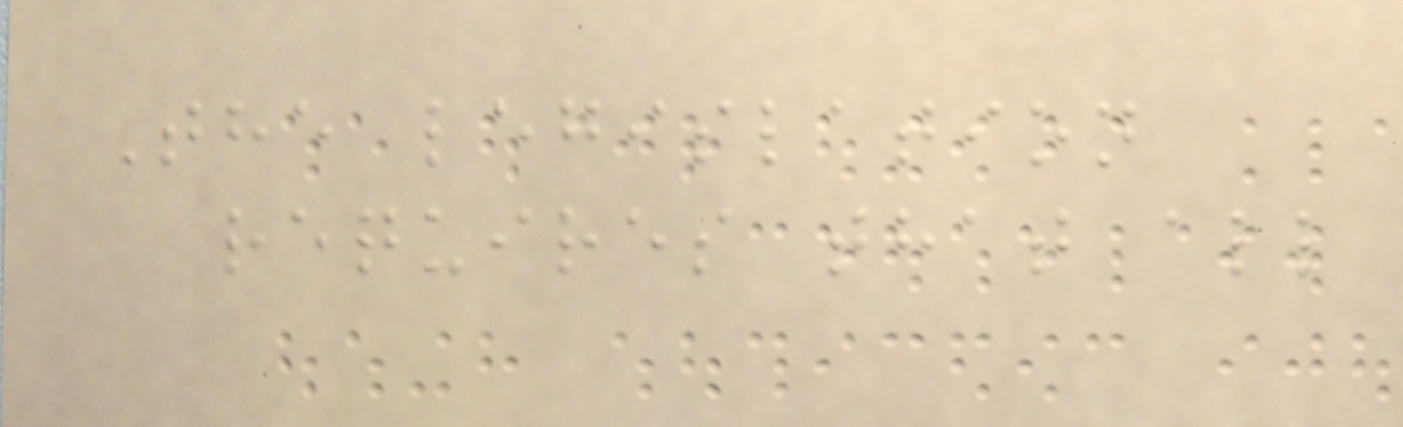The legislation
requires that all
